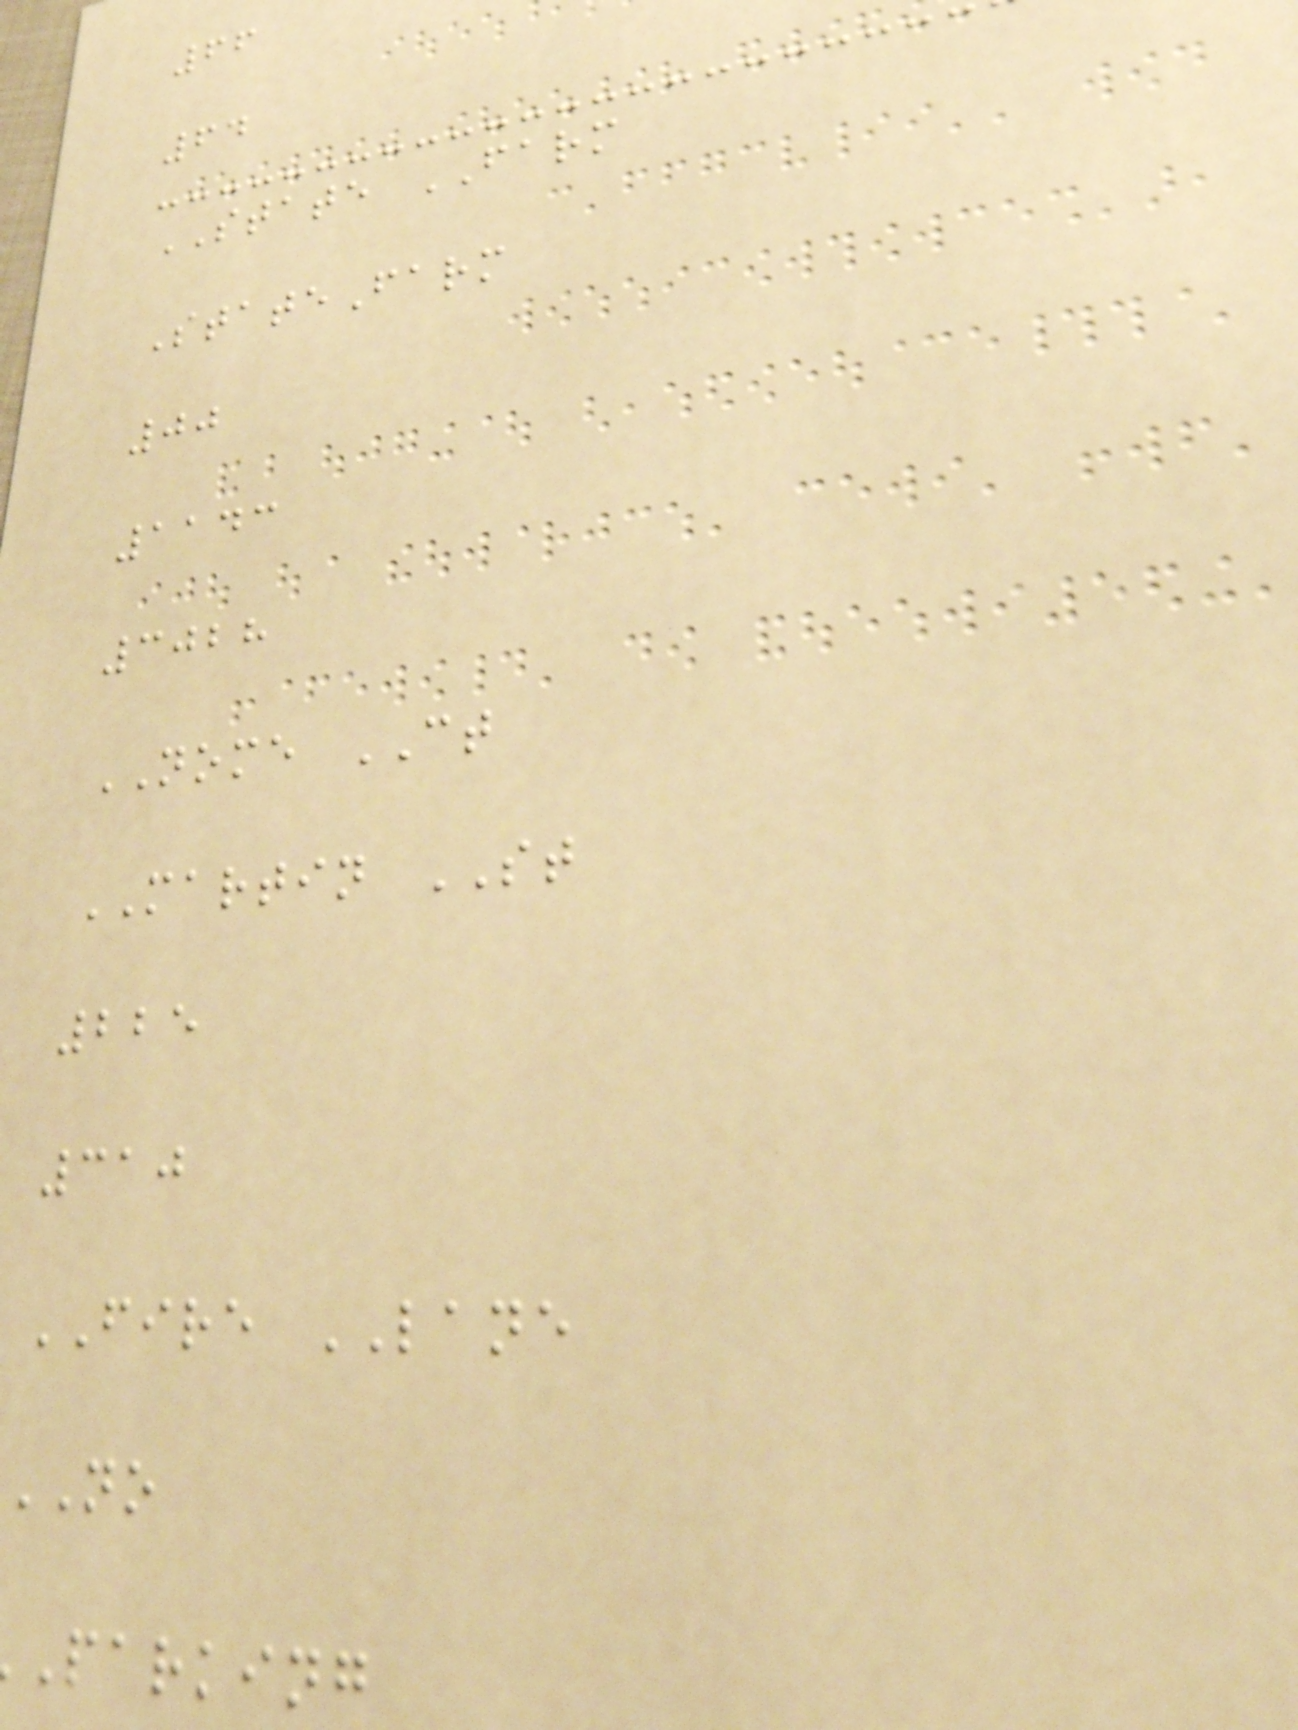66
64
STATE FARM
StateFarm
00
1143
3028
NOME CT
MARTIN ST
225
310
FIRE LANE
NO
parking
